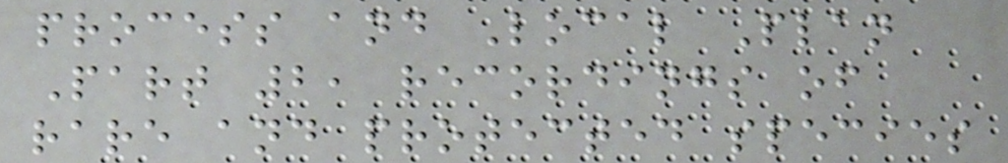process and Local Plan
Part 2, recordings of
rare and protected species
